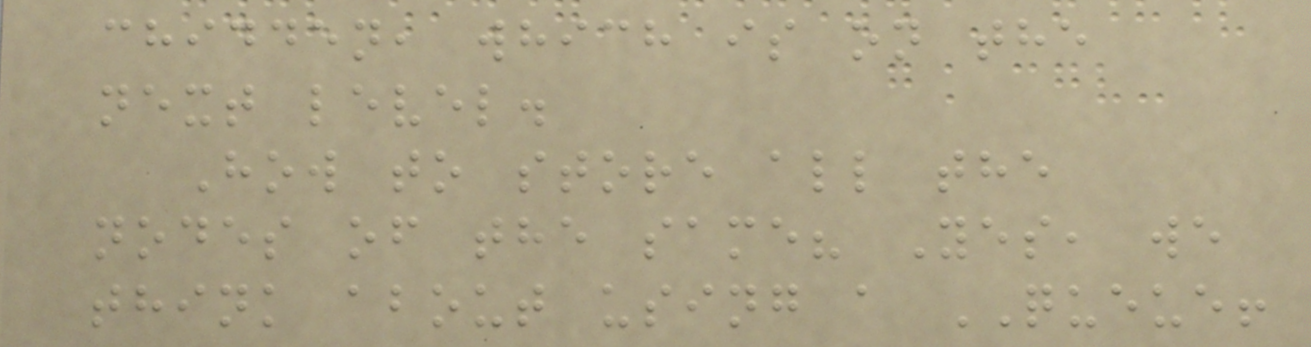chidden, which is on the
next level.
How to store all the
nodes of the same? Yes, we
think about using a QUEUE!
